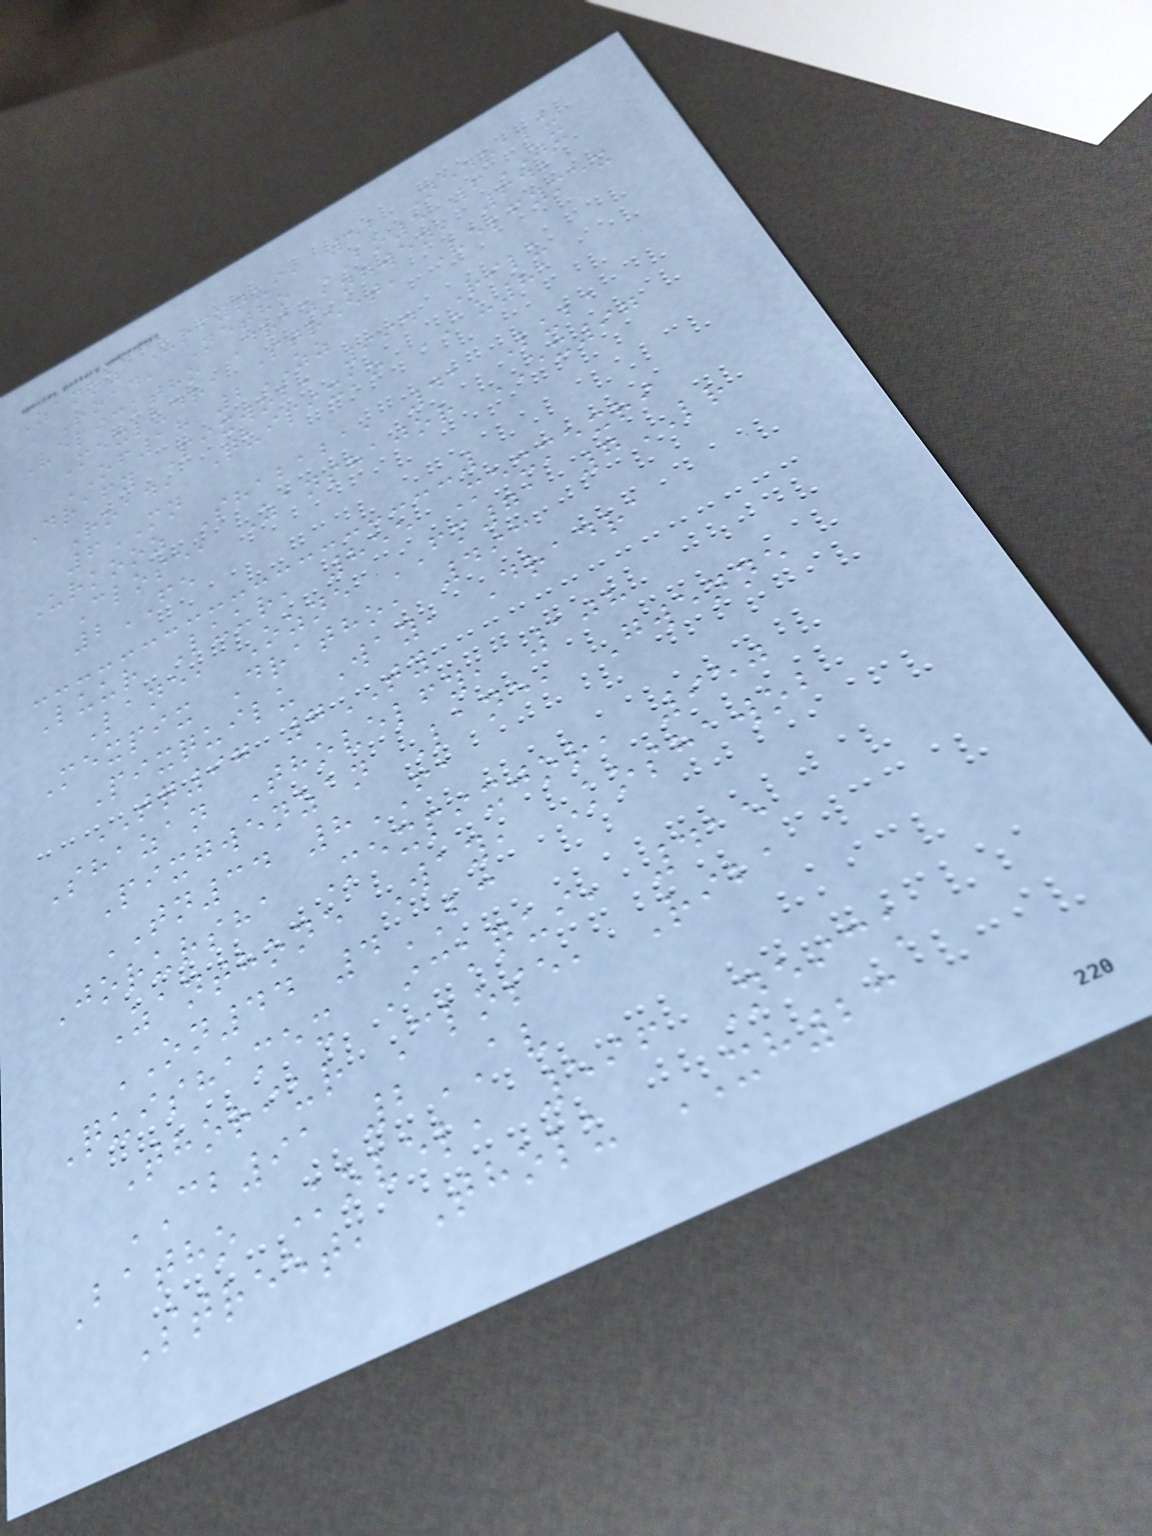Zanoz Urfyqui, 52 Nedralu
Road, Netho BO5 6ZX
Velicktho Drazangwen, 642
Mexludra Street, Velfymex
OF18 2ZZ
Drafy Pixwob, 994 Rilu
Road, Quipixko AU81
6MN
Urkooz Shababa, 41 Luba
Close, Zanshajor EX97
2FE
Luur Luur, 855 Mexmexri
Lane, Ozne FM71 7LR
Mexpix Dratho, 493
Pixquilu Way, Dradra
TQ97 7TY
Shazan Thovelfy, 108
Pixgwenzan Lane, Gwenne
TN34 8FA
Jorursha Mexpixjor, 950
Zanthone Way, Koshawob
ON44 4BC
Quishamex Ickqui, 415
Thoriur Close, Riba
CB91 2AV
Batho Kovel, 596 Neick
Street, Tholu XH23
